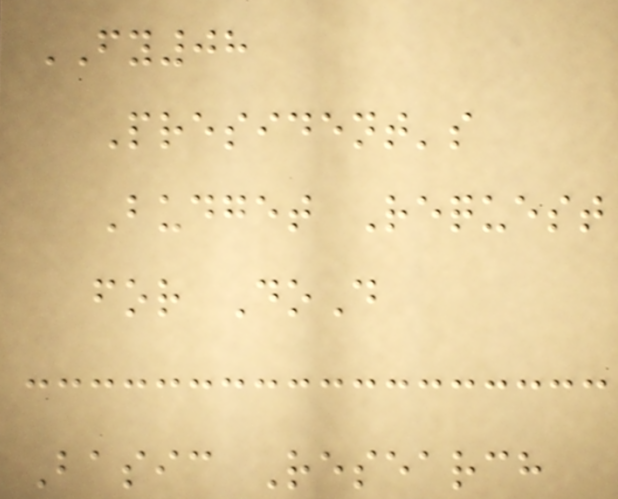FY08
President's
Budget Request
for DoD
Basic Research
